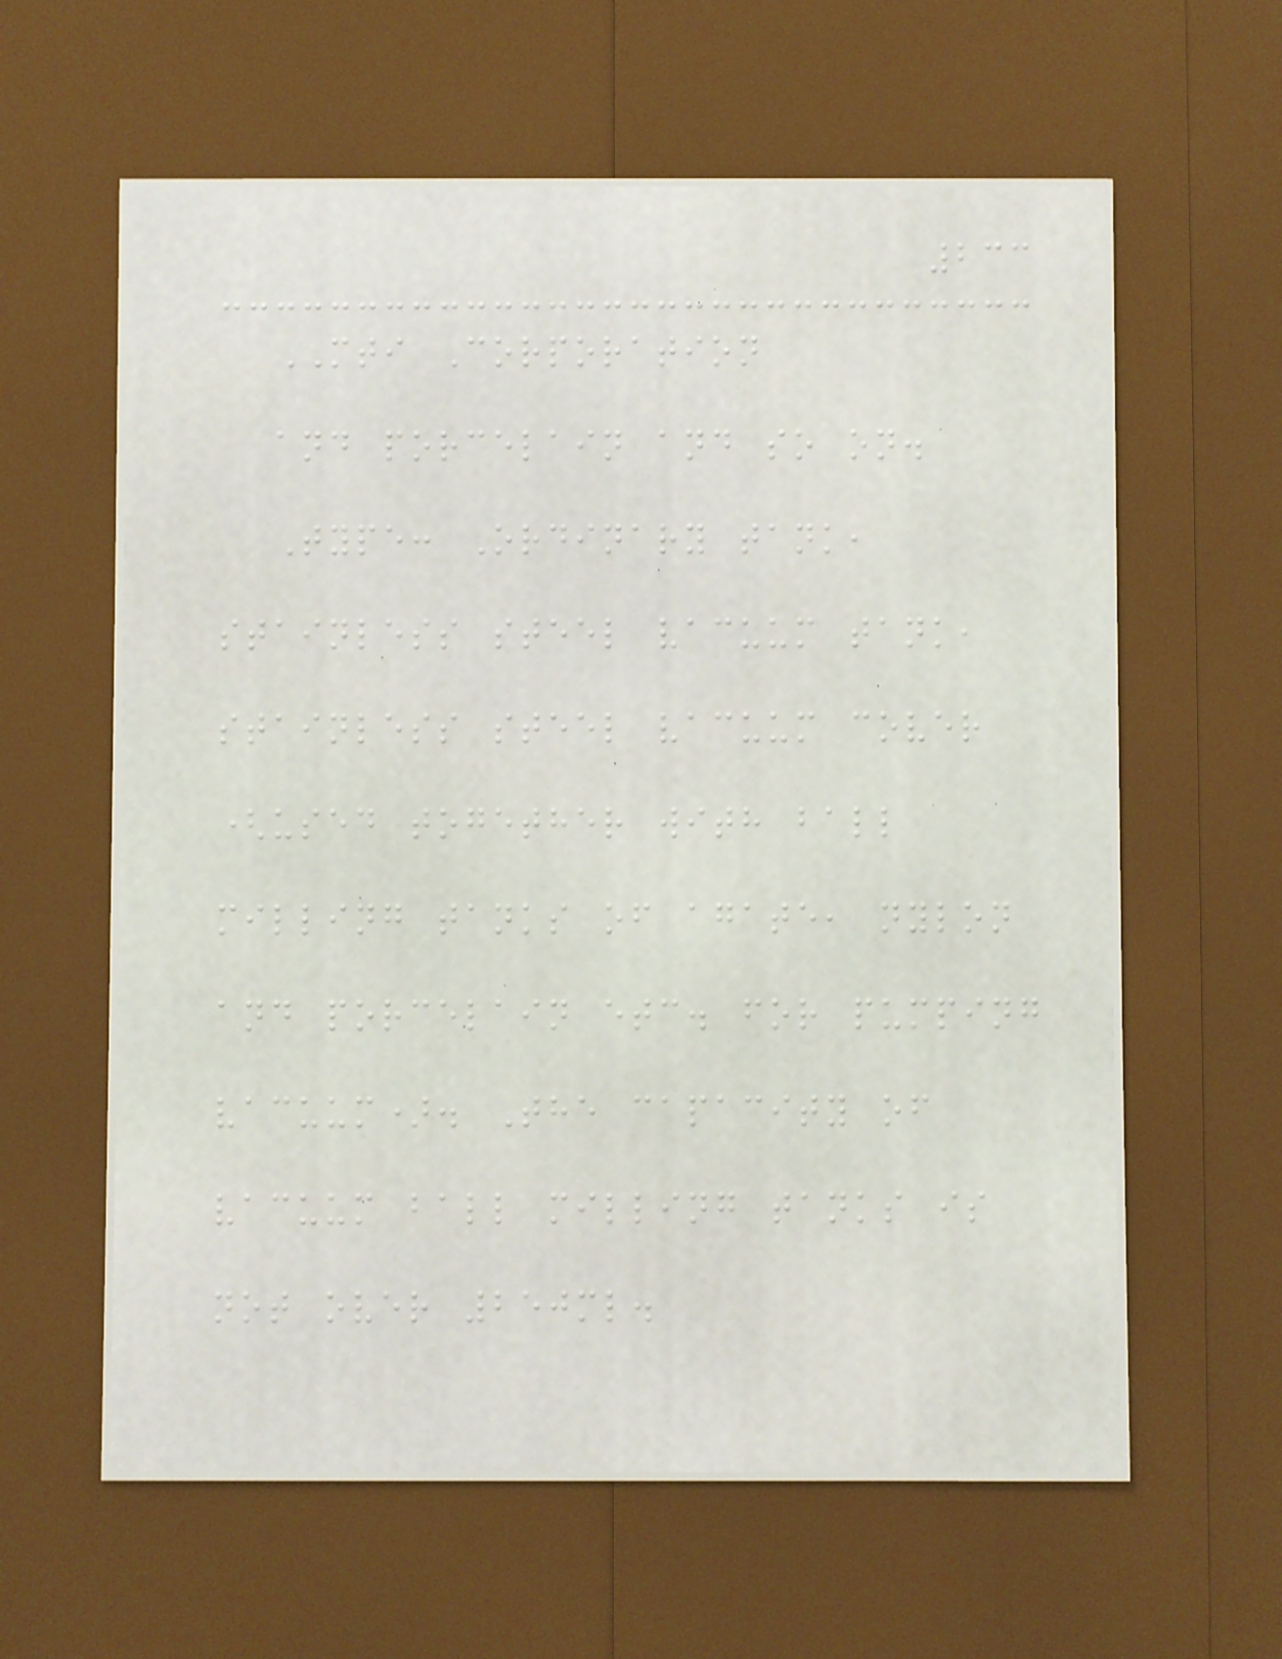233
MTI Corporation
and porcelain and so on.
Type: Ordinary tank,
stainless steel vacuum tank,
stainless steel vacuum cover
(used together with ball
milling tanks of agate, nylon
and porcelain etc. for pumping
vacuum). The capacity of
vacuum ball milling tanks is
not over 250ml.
